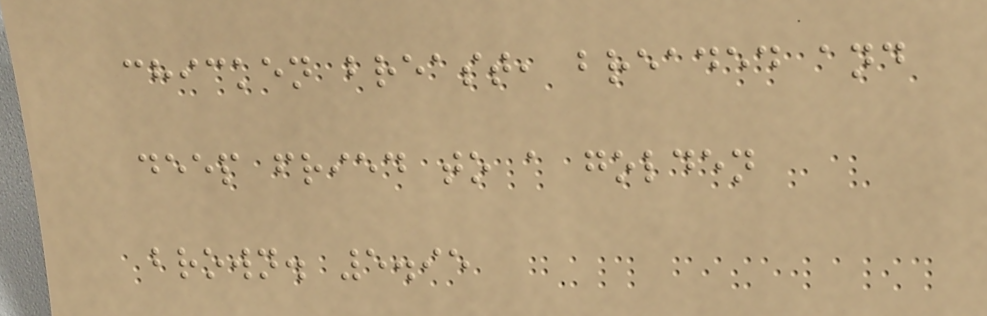chicken breast, breaded and
deep fried to a golden
brown. 5.95
